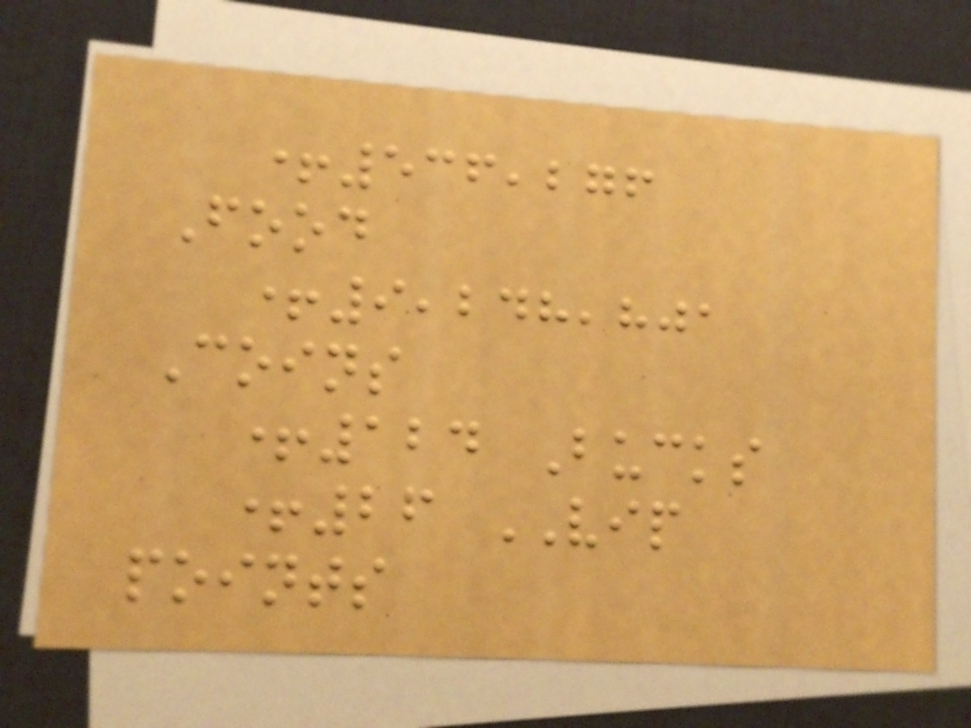+536,276
Food
+9,248,801
Coins
+124 Bucks
+26 VIP
points
